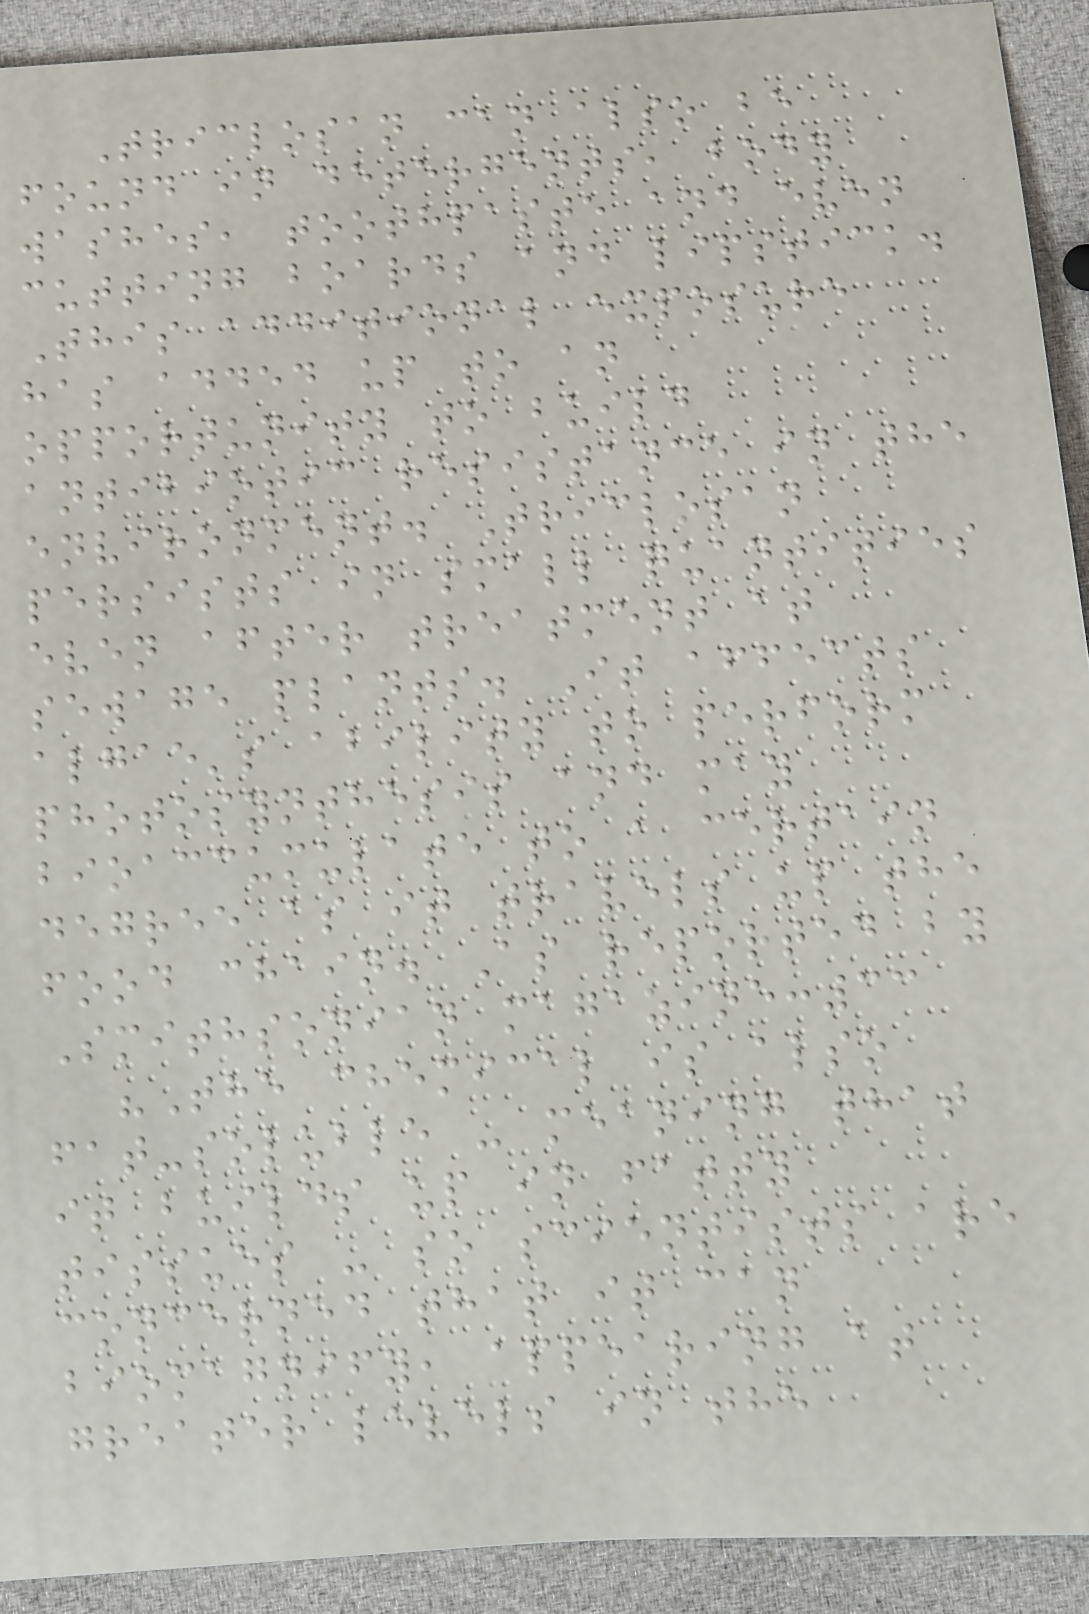Triclosan can also be
found in detergents, body
washes, toothpaste and even
cutting boards and lipstick.
This additional exposure
has added up to an
opportunity to build
antibiotic resistance in the
environment. Triclosan
persists in small quantities
even after treatment at
sewage plants. It affects
algae's ability to perform
photosynthesis and may
bioaccumulate to a certain
degree as it travels up the
food chain. As reported by
Smithsonian magazine:33
"The chemical is also
fat-soluble - meaning that
it builds up in fatty
tissues - so scientists are
concerned that it can
biomagnify, appearing at
greater levels in the
